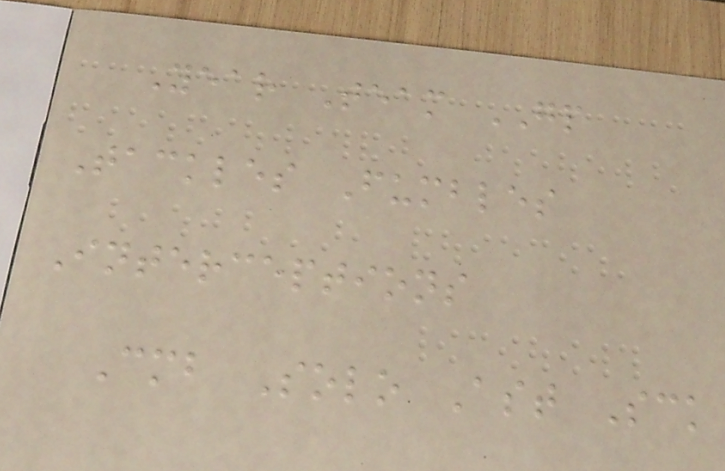Year Team GP
Tackles Fumbles
Interceptions
Cmb Solo Ast Sck
